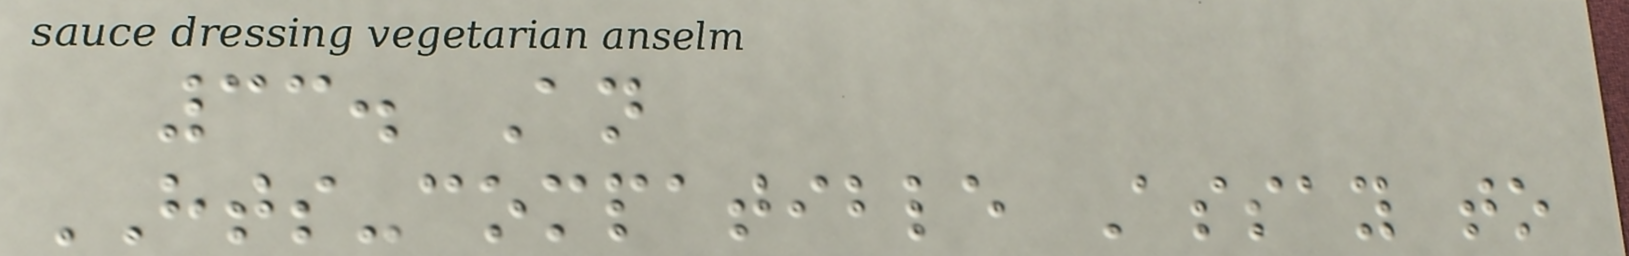33. An
HTS-compatible Assay to
